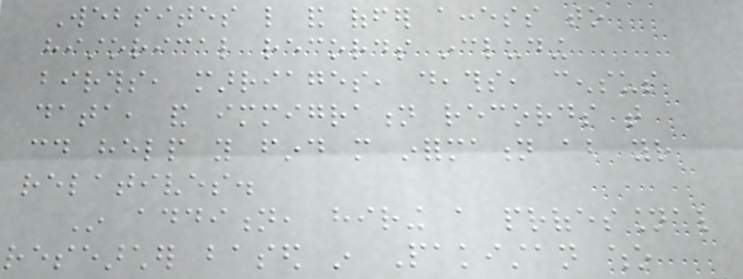Websites like and offer access to
historical records including
births, marriages, deaths, census
data, and immigration records that
could help you find more information about your
relatives.
In addition, hiring a professional
researcher based in Pakistan who
